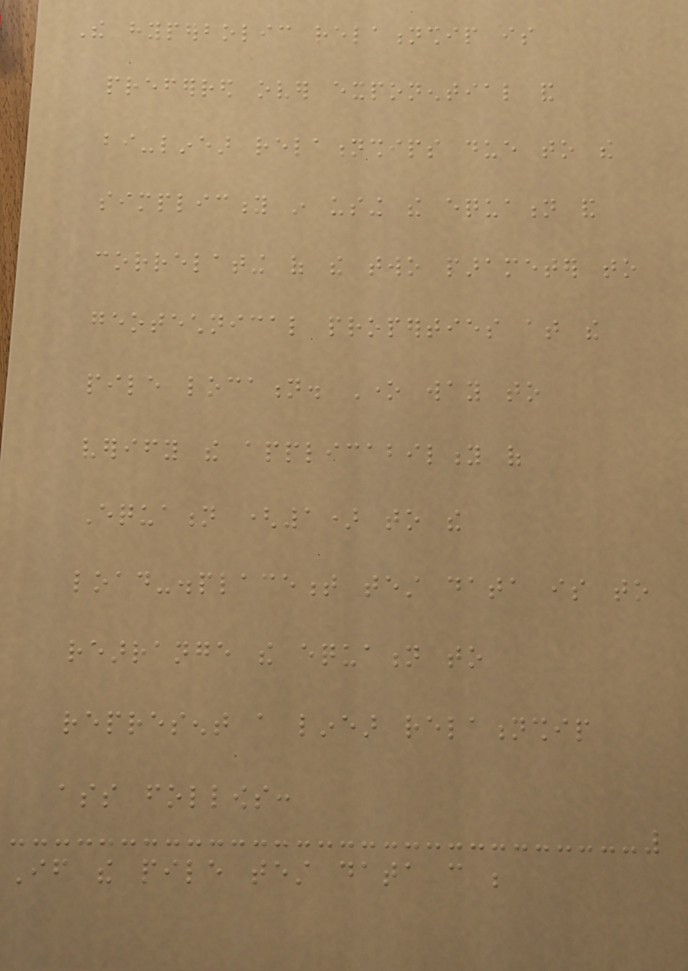The hyperbolic relationship is
preferred over exponential and
bi-linear relationships due to the
simplicity in using the equation and
correlating of the two parameter to
geotechnical properties at the
pile location. One way to
verify the applicability of
Equation (1) to the
load-displacement test data is to
rearrange the equation to
represent a linear relationship
ass follows:
If the pile test data can be
